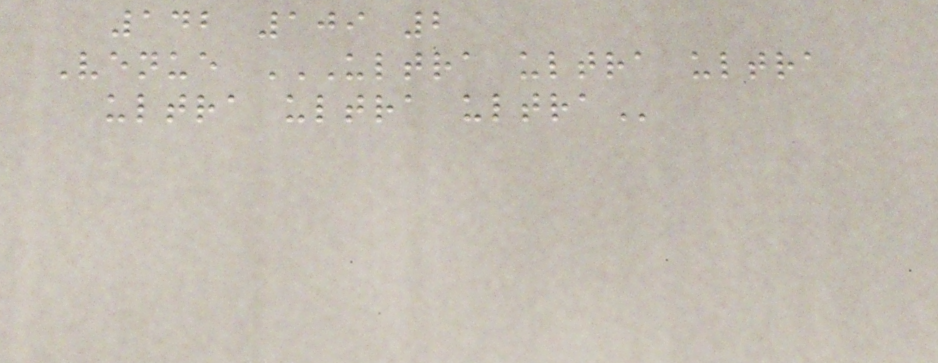142 109 2
Venue ULTRA ULTRA ULTRA
ULTRA ULTRA ULTRA
